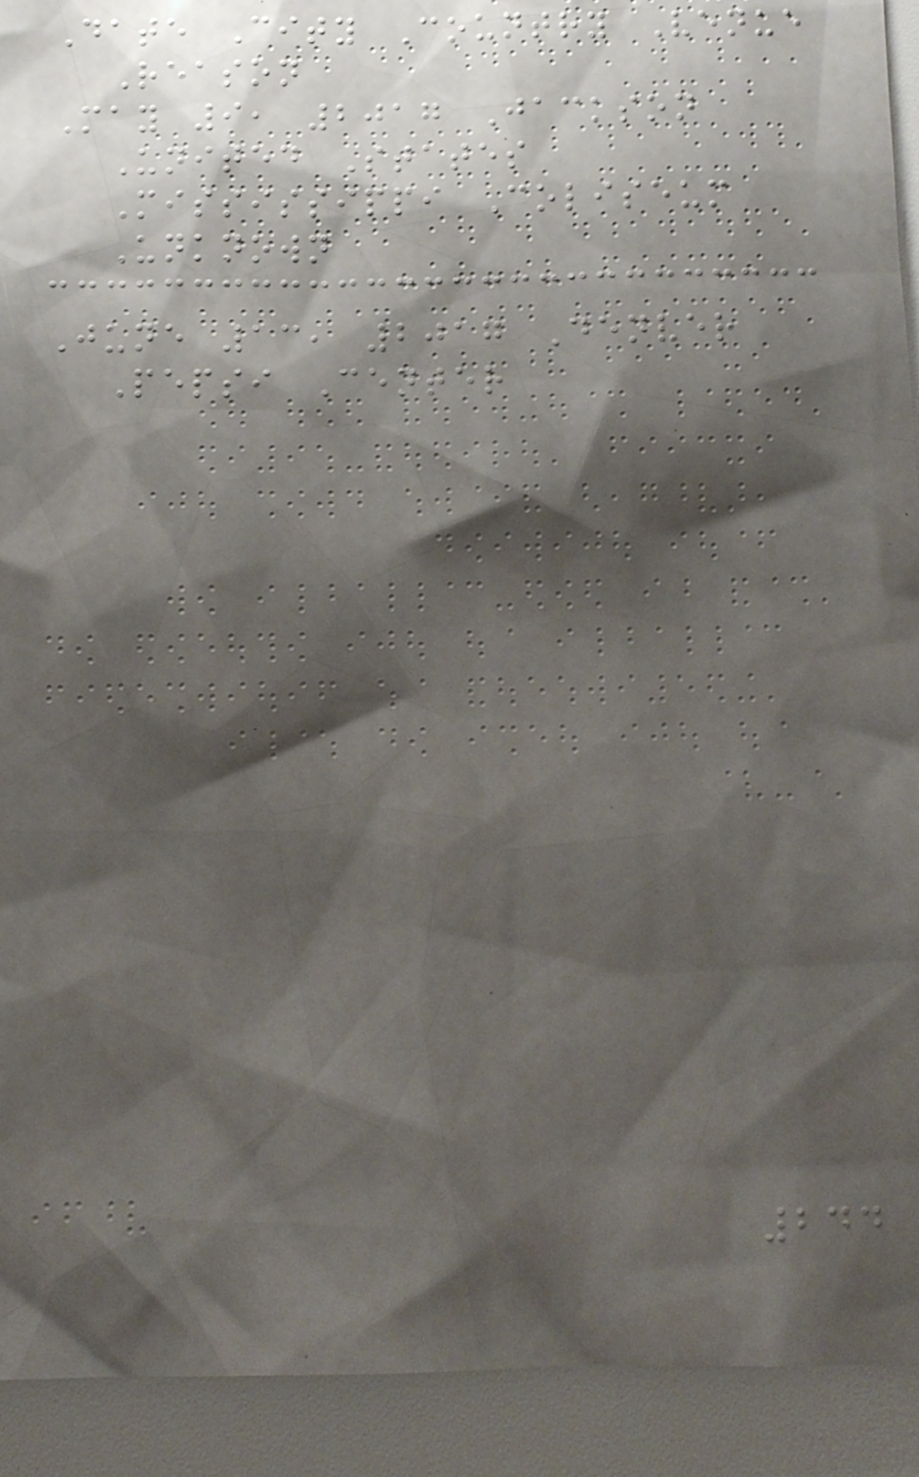Date City Country Venue
Reason
May 9, 2017 Jackson
United States
Mississippi Coliseum
Unknown
June 13, 2017 Denver
Pepsi Center
244
